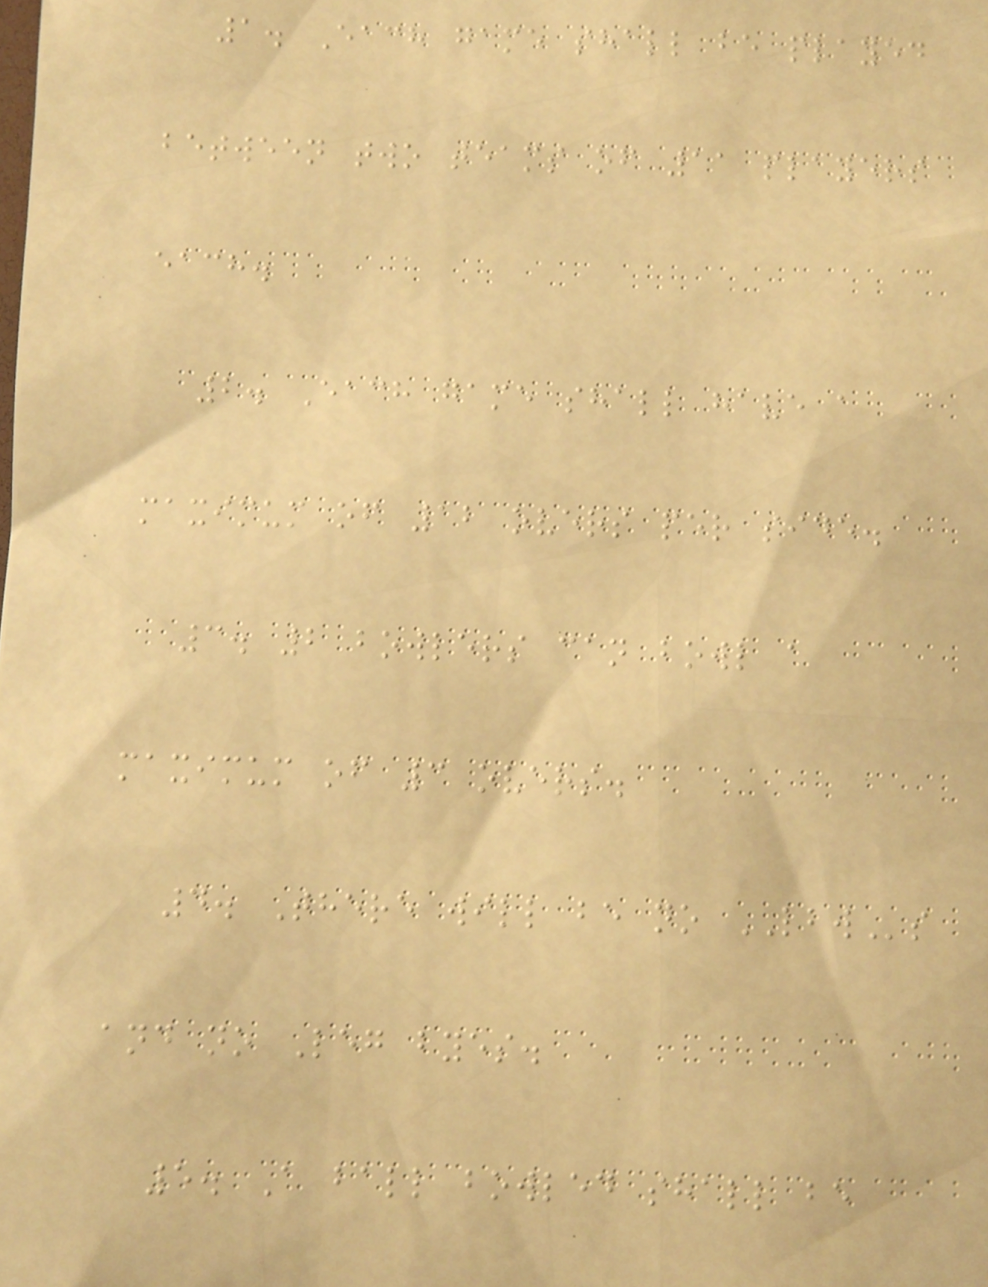1. Each game shall be played
between two teams of 11 players
each.
2. Each game shall have a
maximum of 12 overs per side.
3. 2 bowlers can bowl a
maximum of 3 overs.
4. There will be no LBWs
and no Leg byes.
5. A ball bowled shall be
